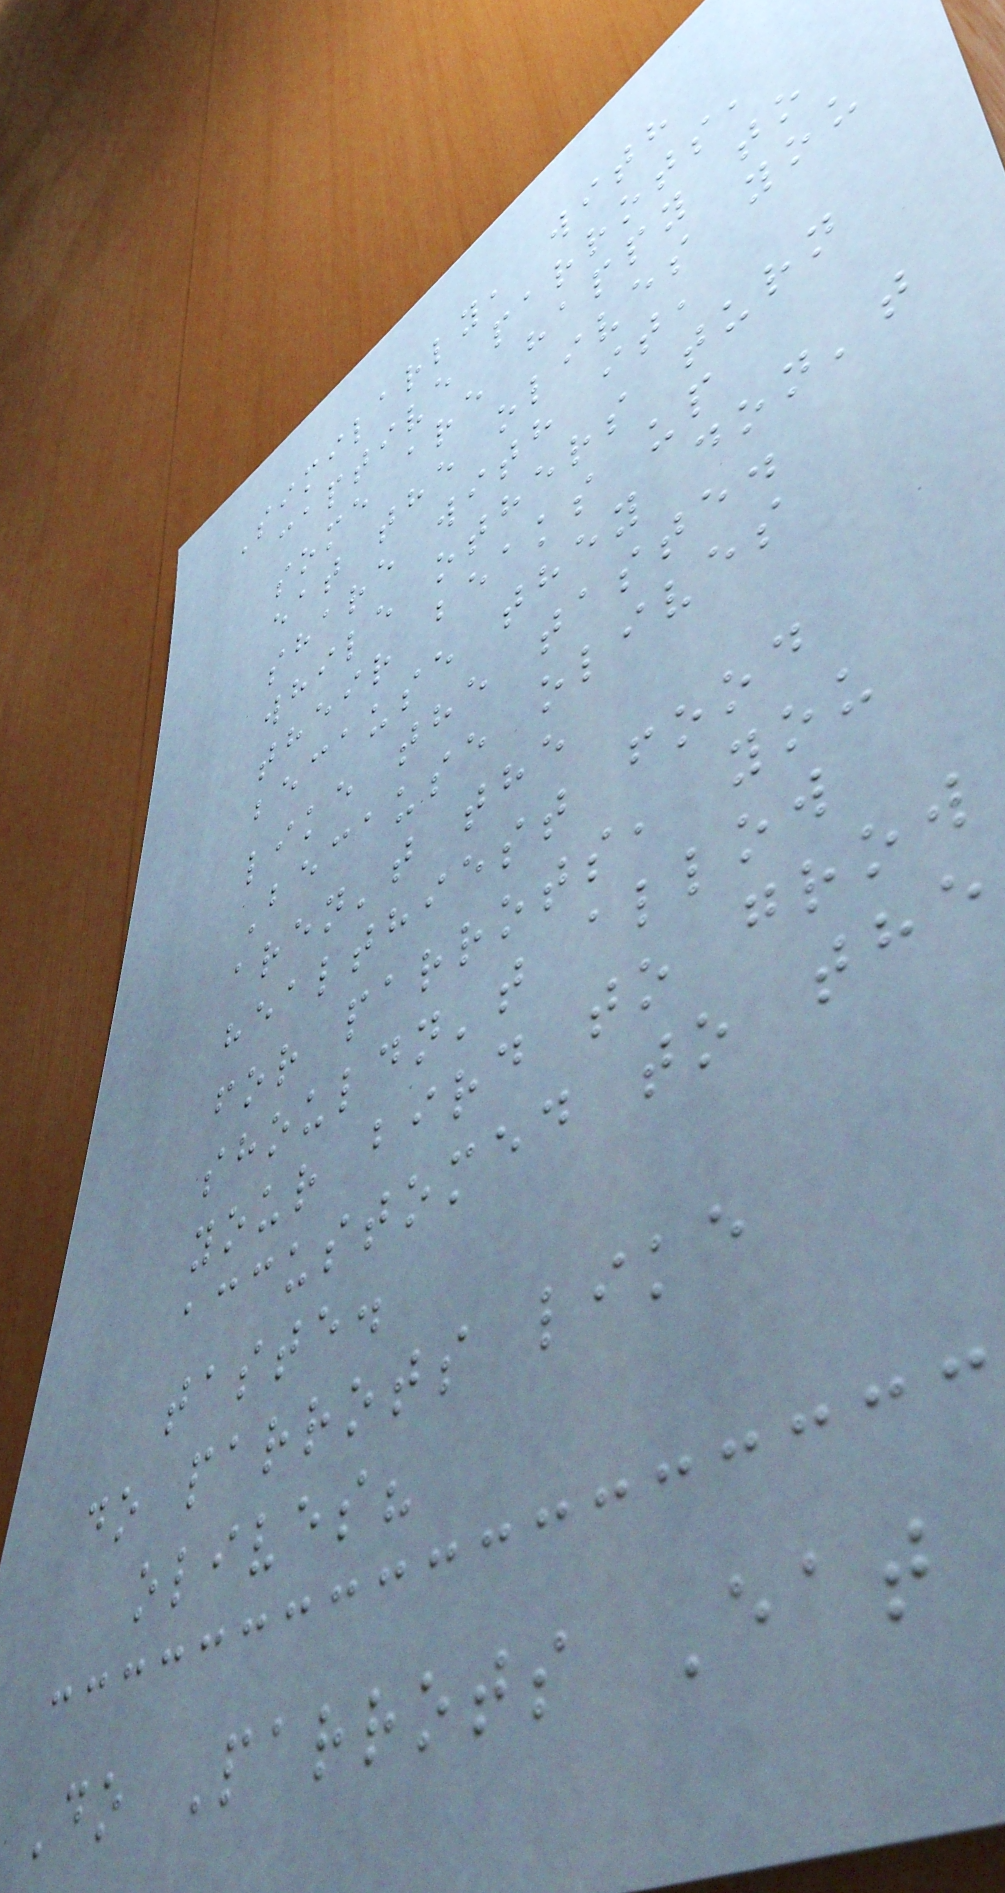Similarly, with
captive parrots,
some are happy to
eat the olives you
share with it,
while others turn
their beaks up
because they don't
like the taste.
Because olives
aren't the
healthiest food
for parrots, you
shouldn't allow
your bird to grow
accustomed to the
taste.
do parrots like
olives?
Do Parrots Eat
